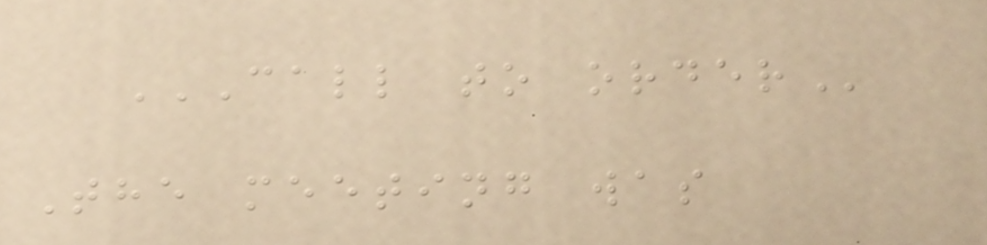CALL TO ORDER
The meeting was
